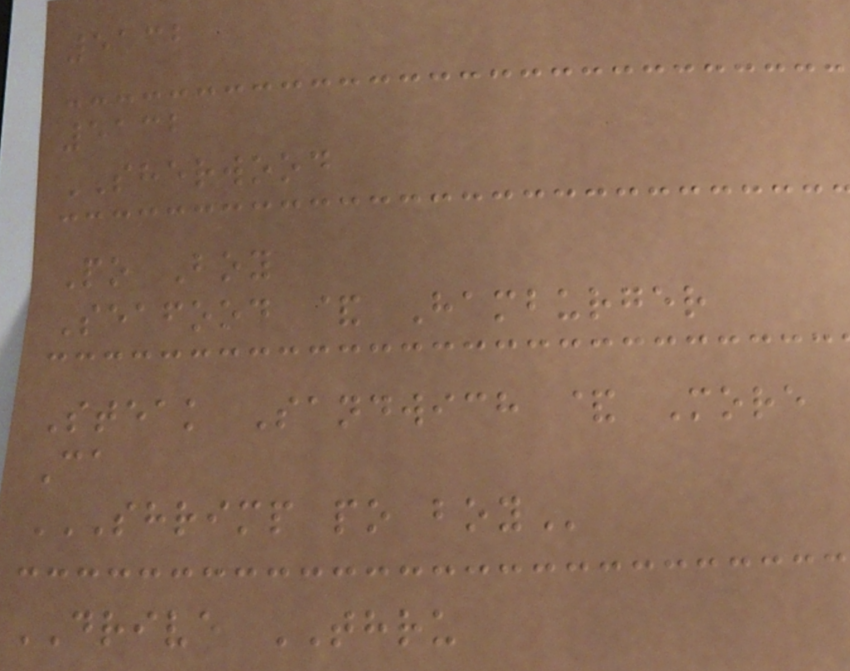5132
5132
SHERWOOD
Po Boy
Seafood & Hamburger
Steak Sandwich & More
Ca
SHRIMP PO BOY
DRIVE THRU
